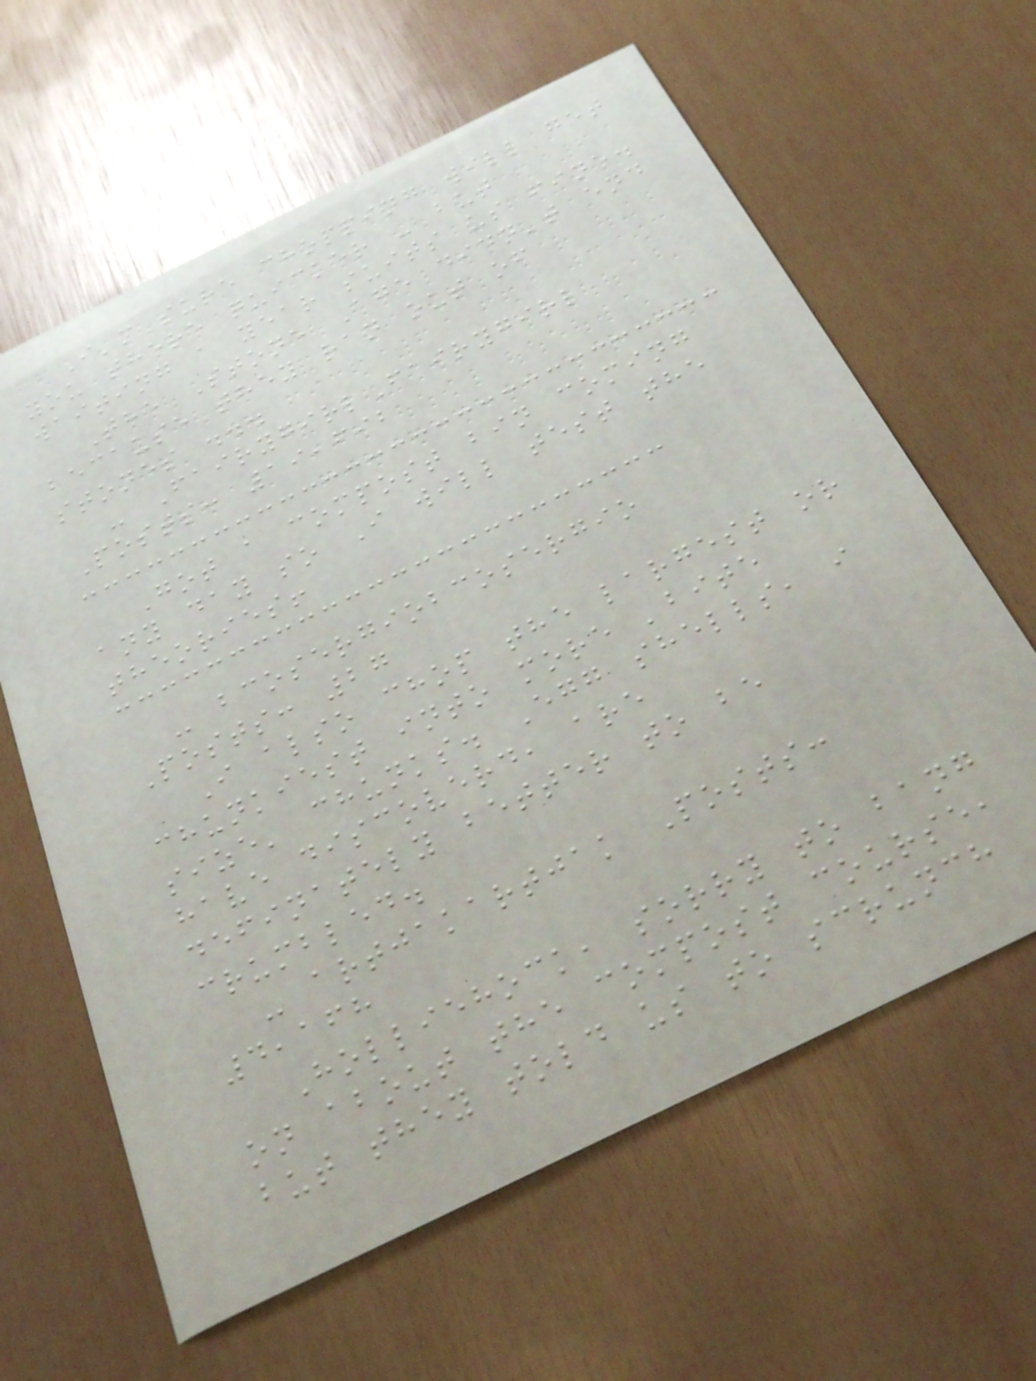I'm sure chopping will get
you there quicker - but
waiting a year suits us fine.
The Stone Age didn't end
because they ran out of
stones ...
- FairygirlFairygirl
Posts: 19,692
Got a compost bin coming
any day so I will test the
theories!
- bcosergiobcosergio
Posts: 27
I also chop the largest or
chunkiest into more 'bite
size' chunks. Egg shells, i
have discoverd, are
definately better to be
crumbled.
- artjakartjak Posts:
4,168
Holliehock, sorry to bang
on about the compost course,
but they told us to scrunch
